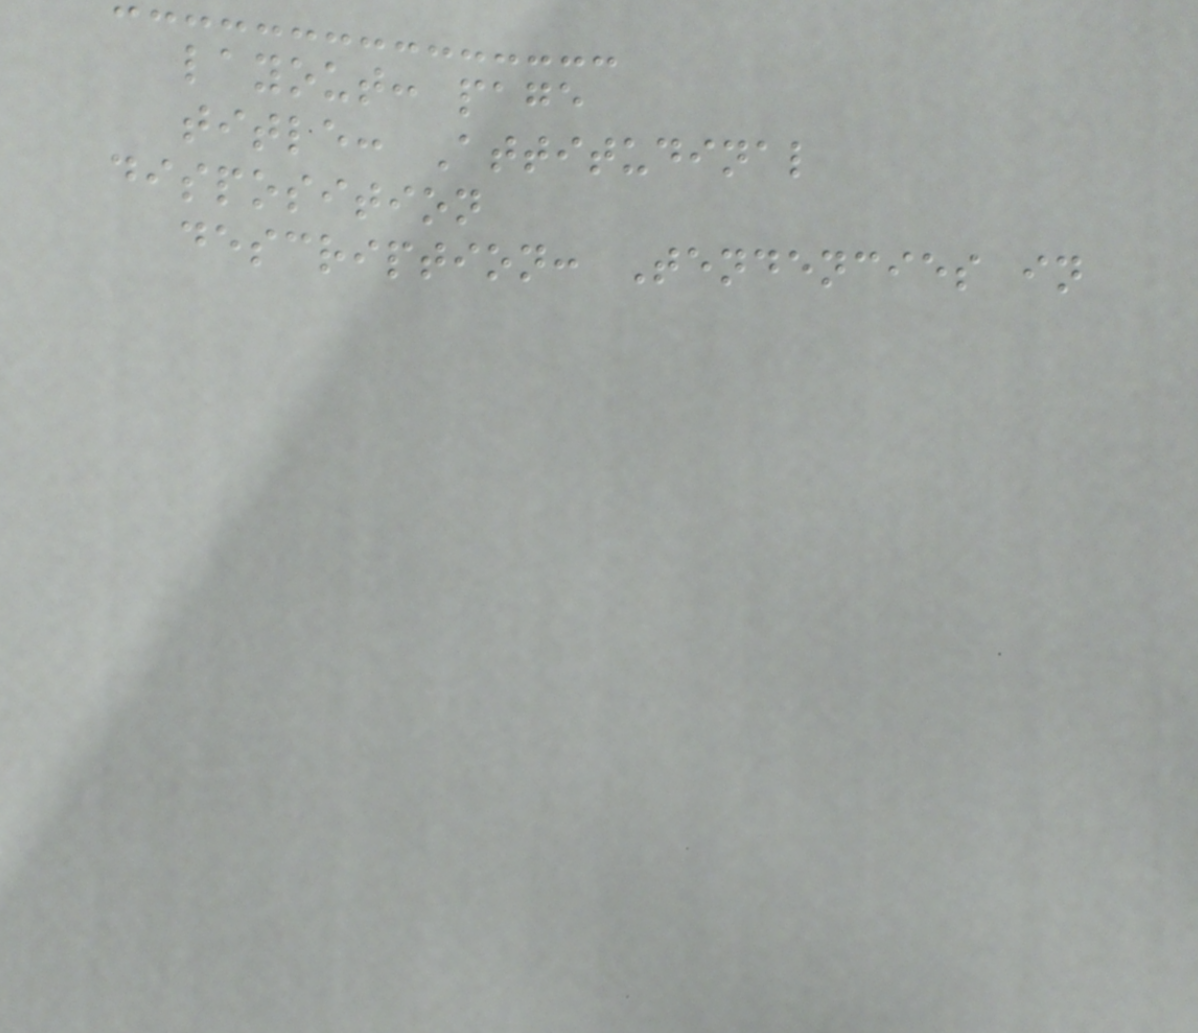layout: page
title: Attitudinal
disposition
description: Tendencies in
